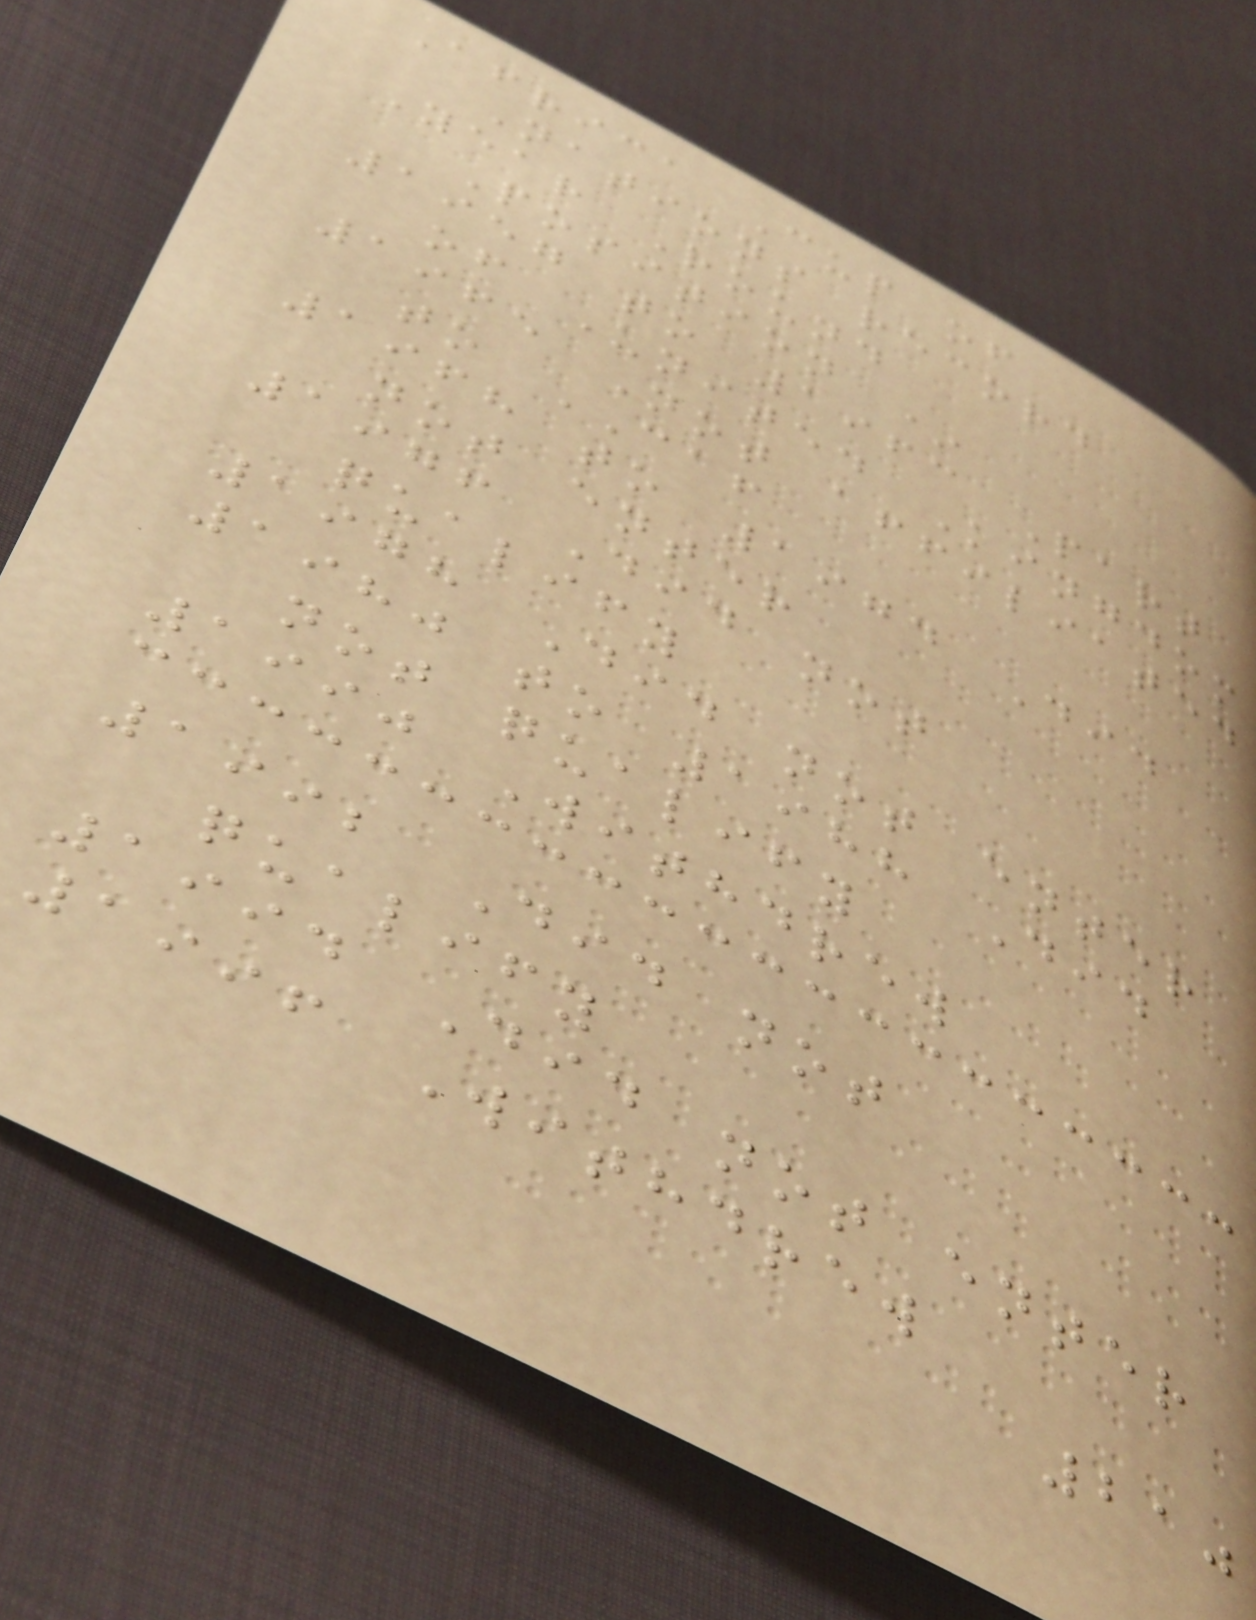Africa Cup of
Nations record
Year Round
Position *
1957 to 1963 Part
of United Kingdom
1965 Not affiliated
to CAF
1968 to 1974 Did
not enter
1976 Did not
qualify
1978 Did not enter
1980 to 1988 Did
not qualify
1990 Withdrew
1992 Did not
qualify
1994 Did not enter
1996 Withdrew
210
